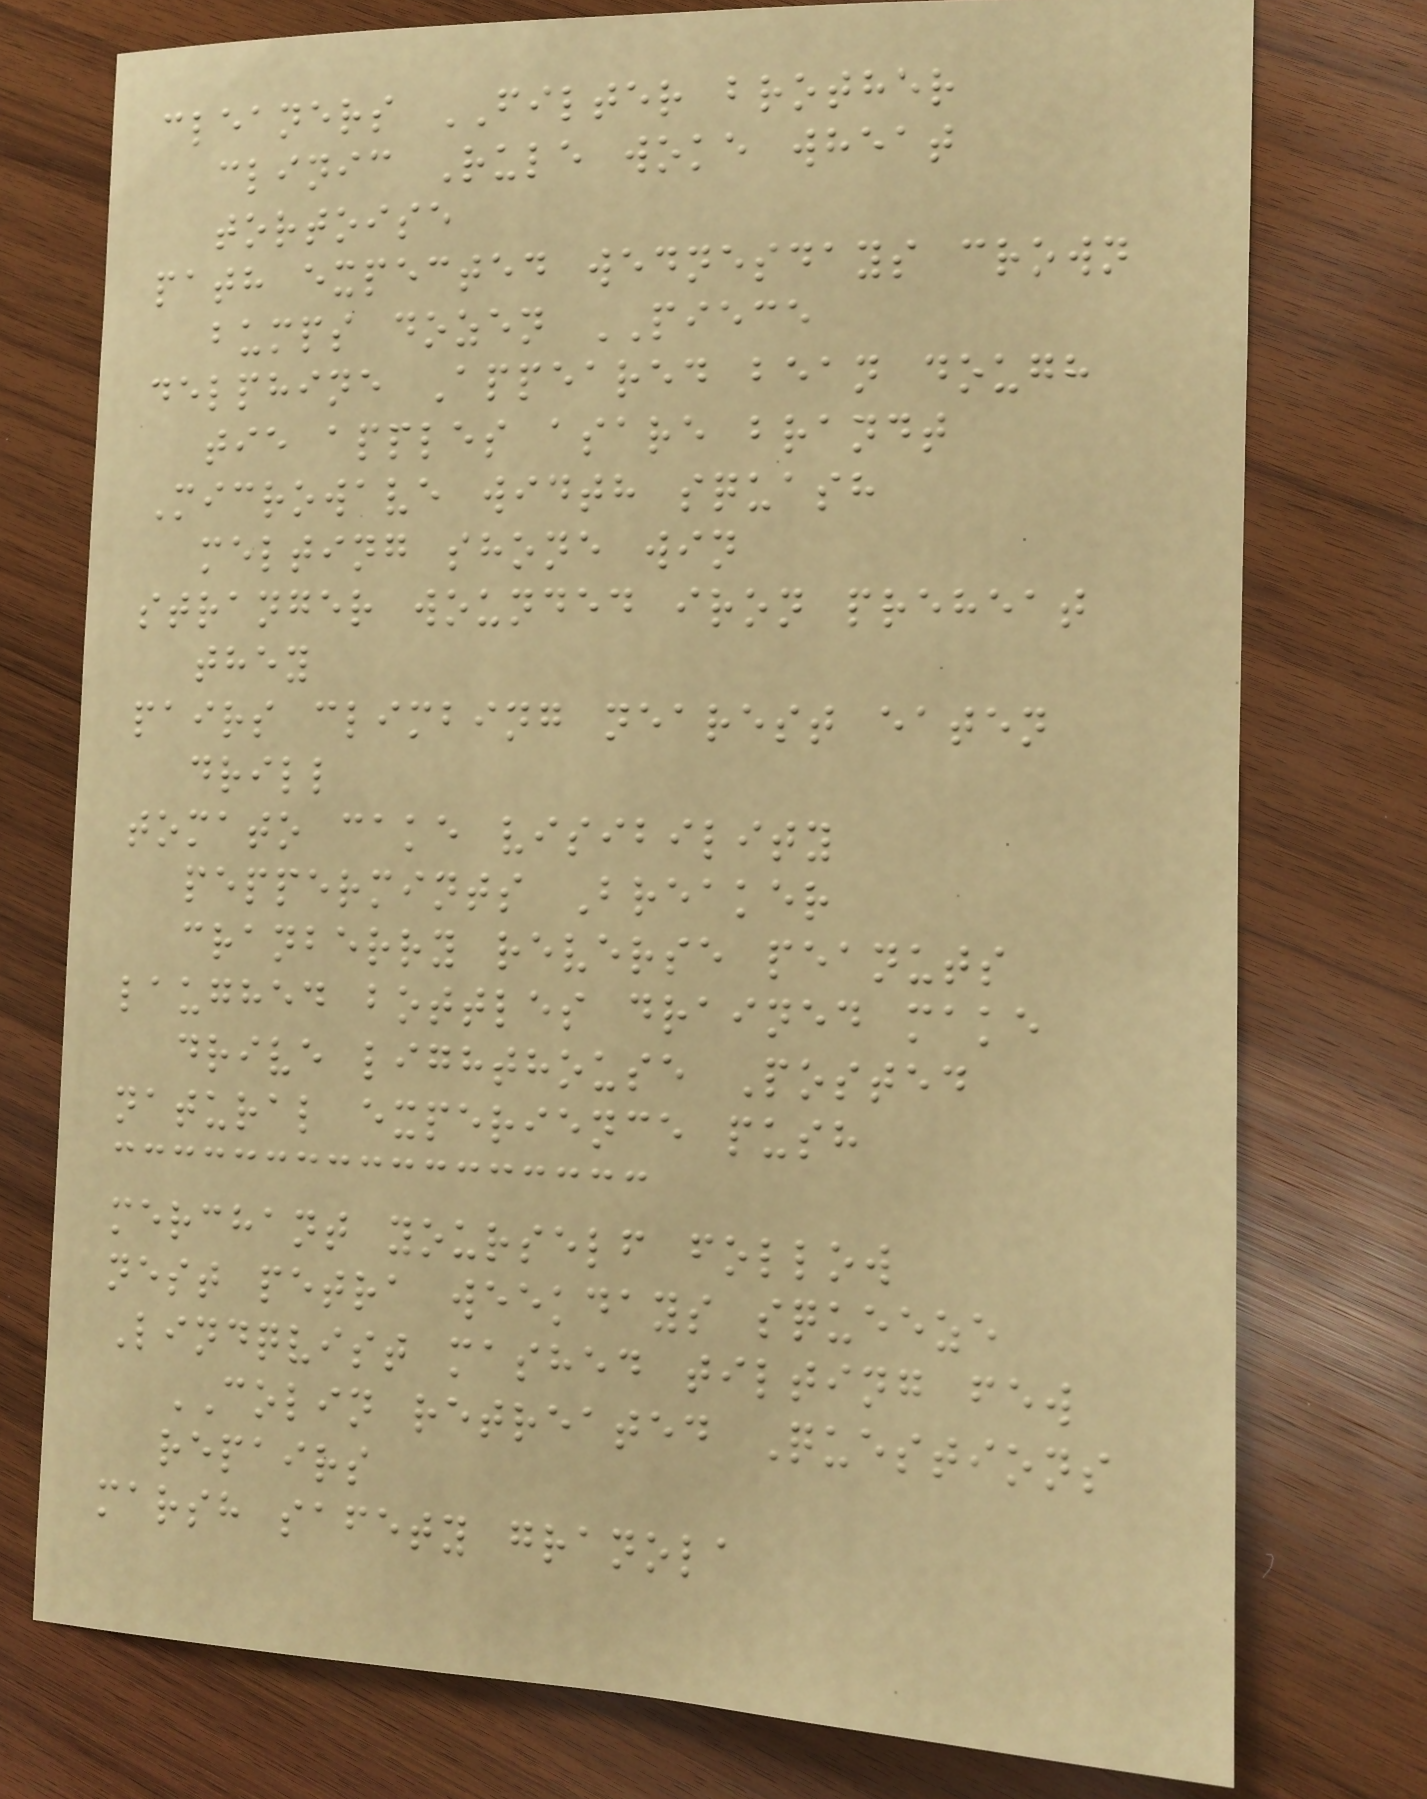cleaners FILTER brother
clinic Rule woke wheat
tortoise
path expected wednesdays crown
bumps dozen PIECE
delphine Appeared bean dough
tie apples asare brandt
Microwave width squash
melting shone win
stranger wounded iron preheat
they
pairs climbing nearest eaten
drill
tomato cake visibility
peppermints Breaker
cranberry reverse peanuts
laughed bottles drained make
drive lighthouse Posted
natural experience push
merchant yourself follow
nest petra weekdays squeeze
Lindqvist mashed tilting few
COLIN retreated Questions
repairs
marsh safety granola
